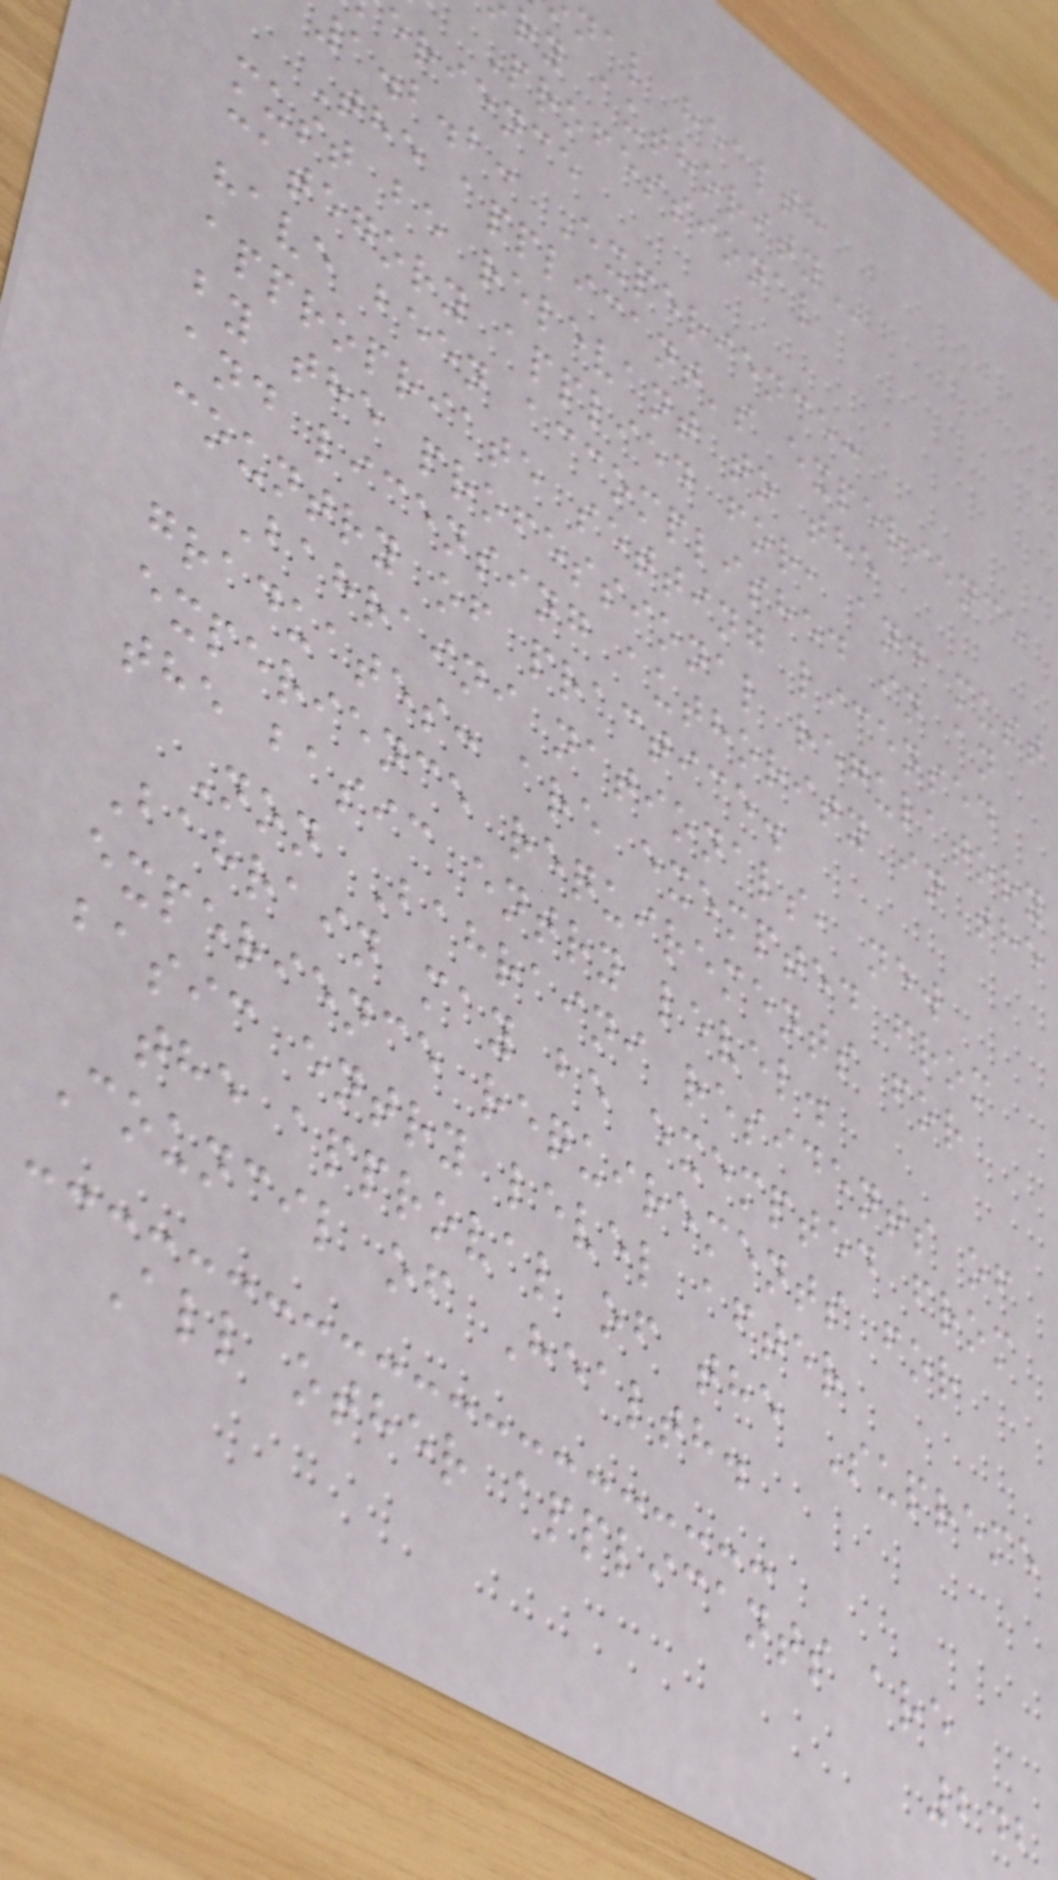nal health
Professional
erience
1.2.2: Experience:
The applicant's experience
must be relevant to the
category applied for, and must
have been accomplished in an
appropriate setting licensed
by the professional regulatory
and licensing authority in the
country of practice.
Bahraini nationals, new
graduates: are exempted from
experience requirements for
the basic entry level.
Non Bahraini residents of
Bahrain may be exempted from
experience requirements for
basic entry level after
the approval of the Supreme
Council of Health.
All other applicants are
242
